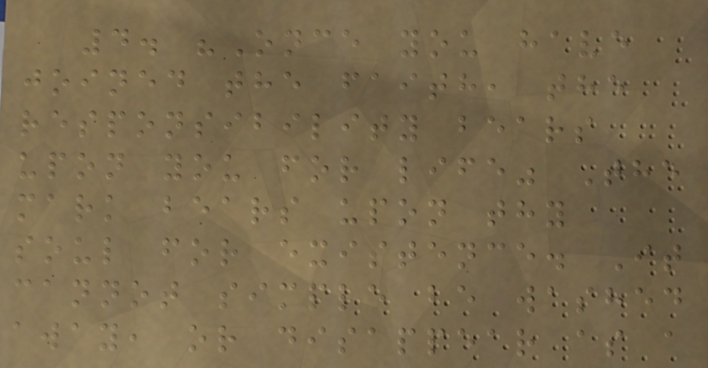4. "Once you have
joined the faith, the
responsibility bears
upon you for life" The
mark bears upon thy
soul for existence. It
cannot simple be washed
away, or disappear as a
